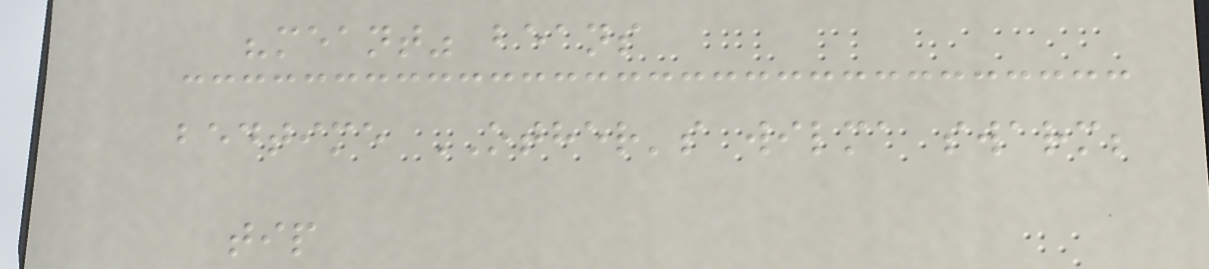"meant" beans
bedtime OTHER's wilma swarm;
tip
